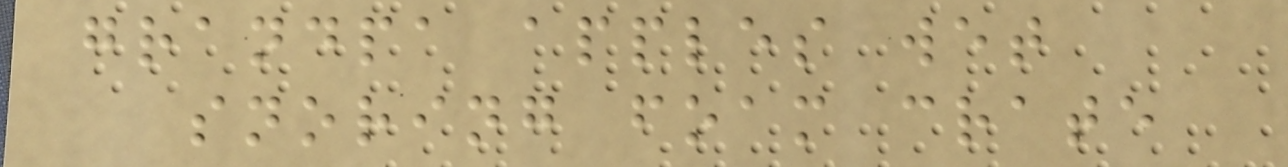grandpa apples wet
snoring foam crate
